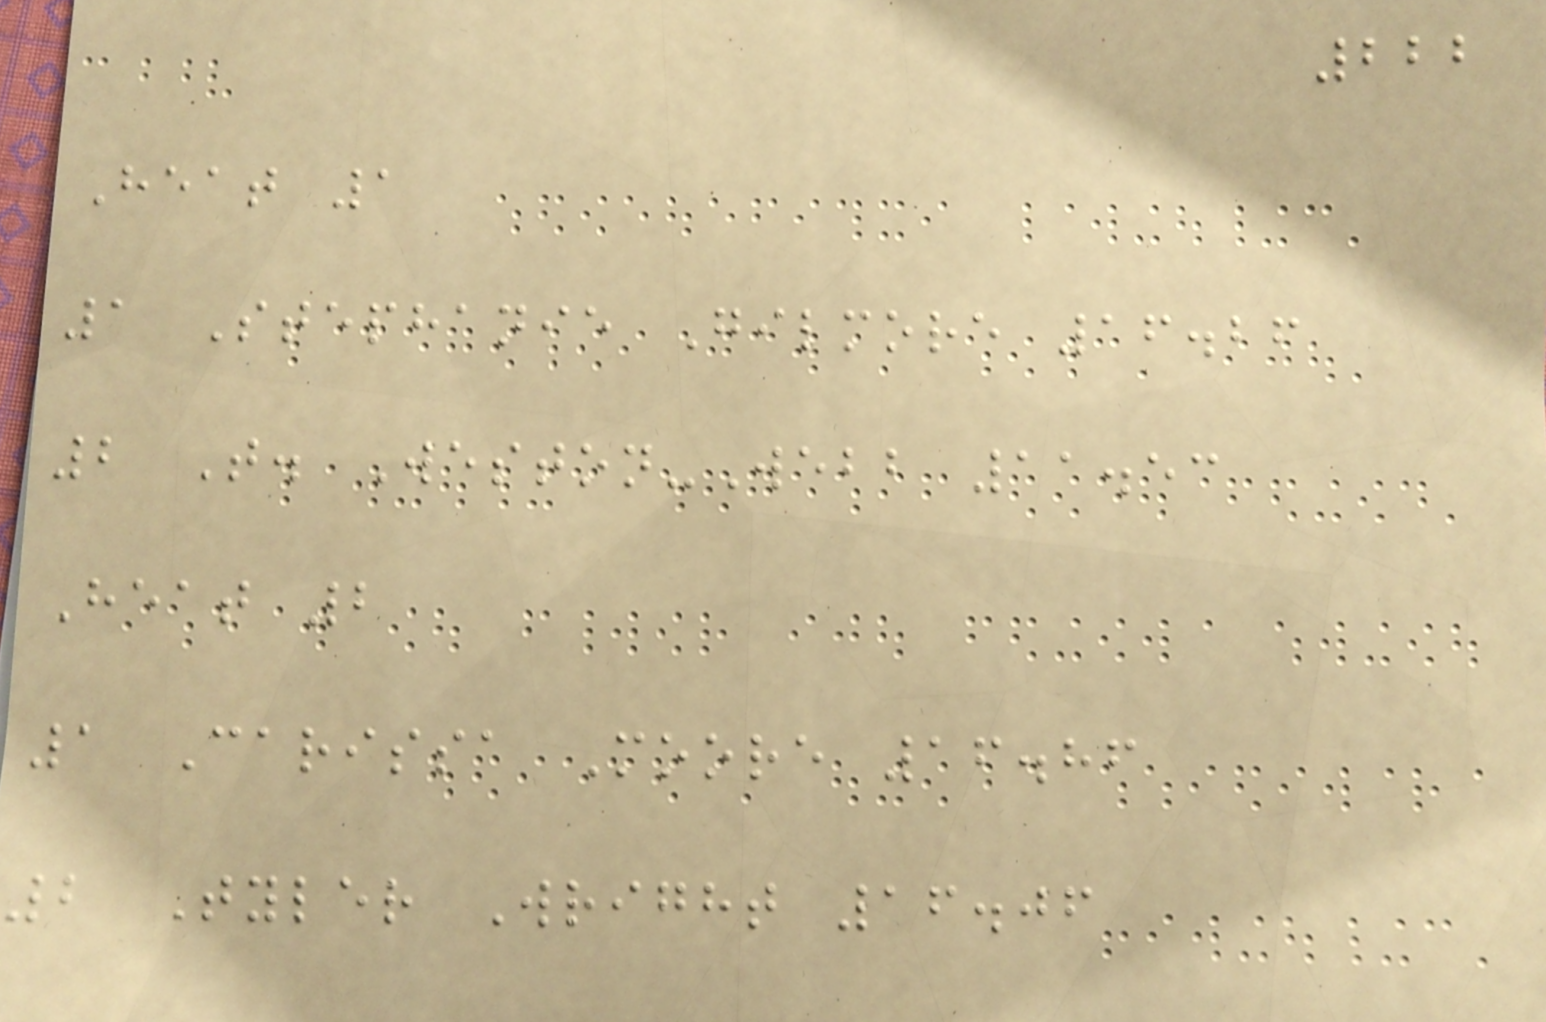222
Heat 1
1 Stephanie Gilmore 16.26
2 T. Weston-Webb 11.53
Heat 2
1 Carissa Moore 16.86
2 Tyler Wright 16.06
